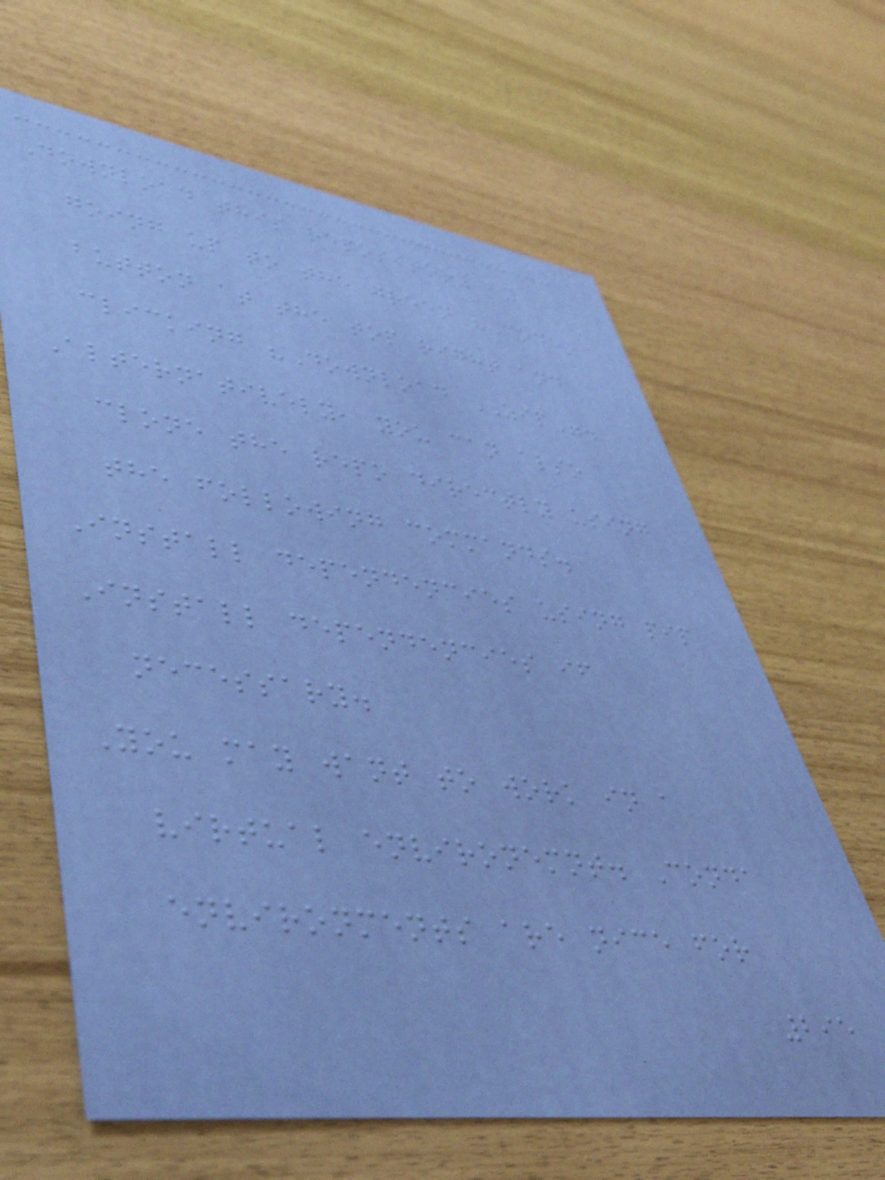Download this repository by
going up to the green "Code"
button at the top right and
clicking "Download ZIP".
Alternatively, you can also
clone the repo directly using
the following commands.
Install dependencies using pip
Install dependencies if
necessary.
You may want to work in a
virtual environemnt. Conda
environments are nice for
295
